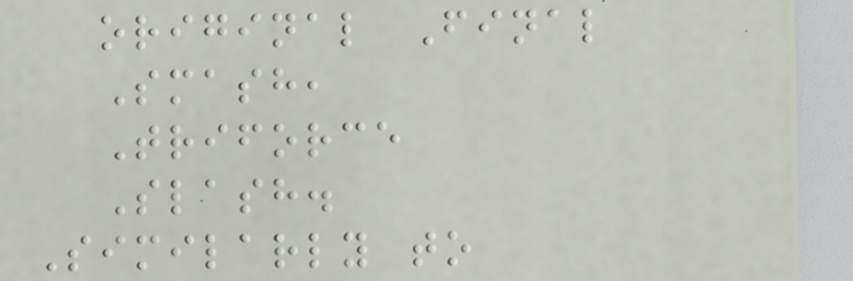original Final
Smash,
Triforce
Slash.
Similarly to
